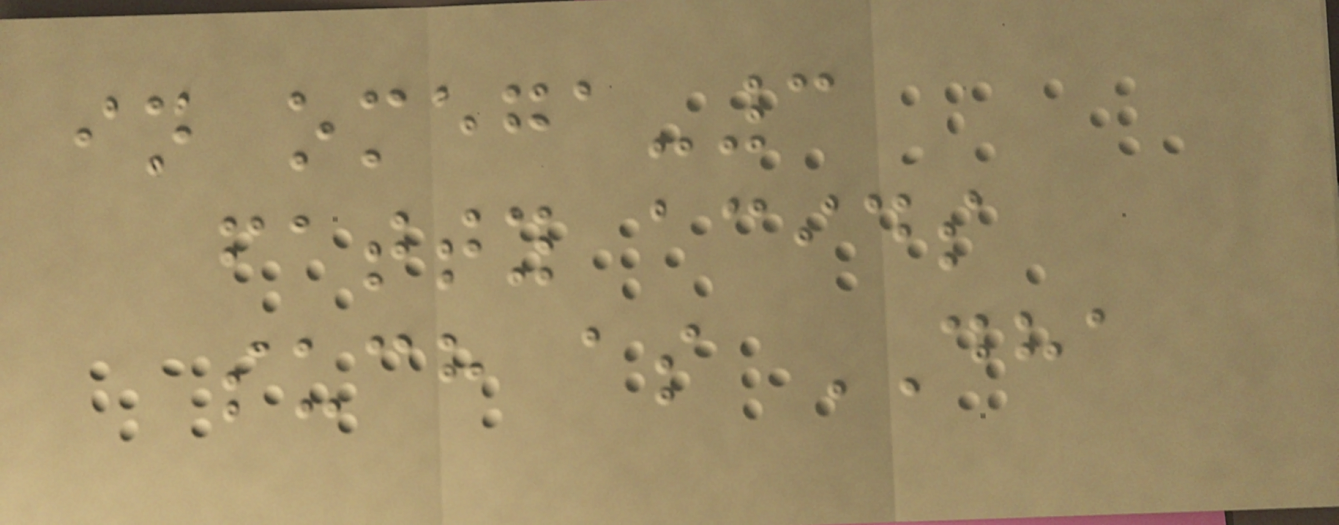in omega-3
fatty acids
such as DHA
